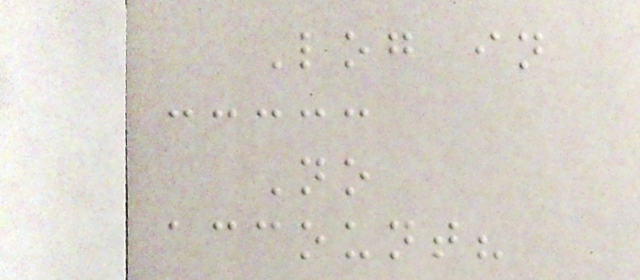Log in
No
account?
